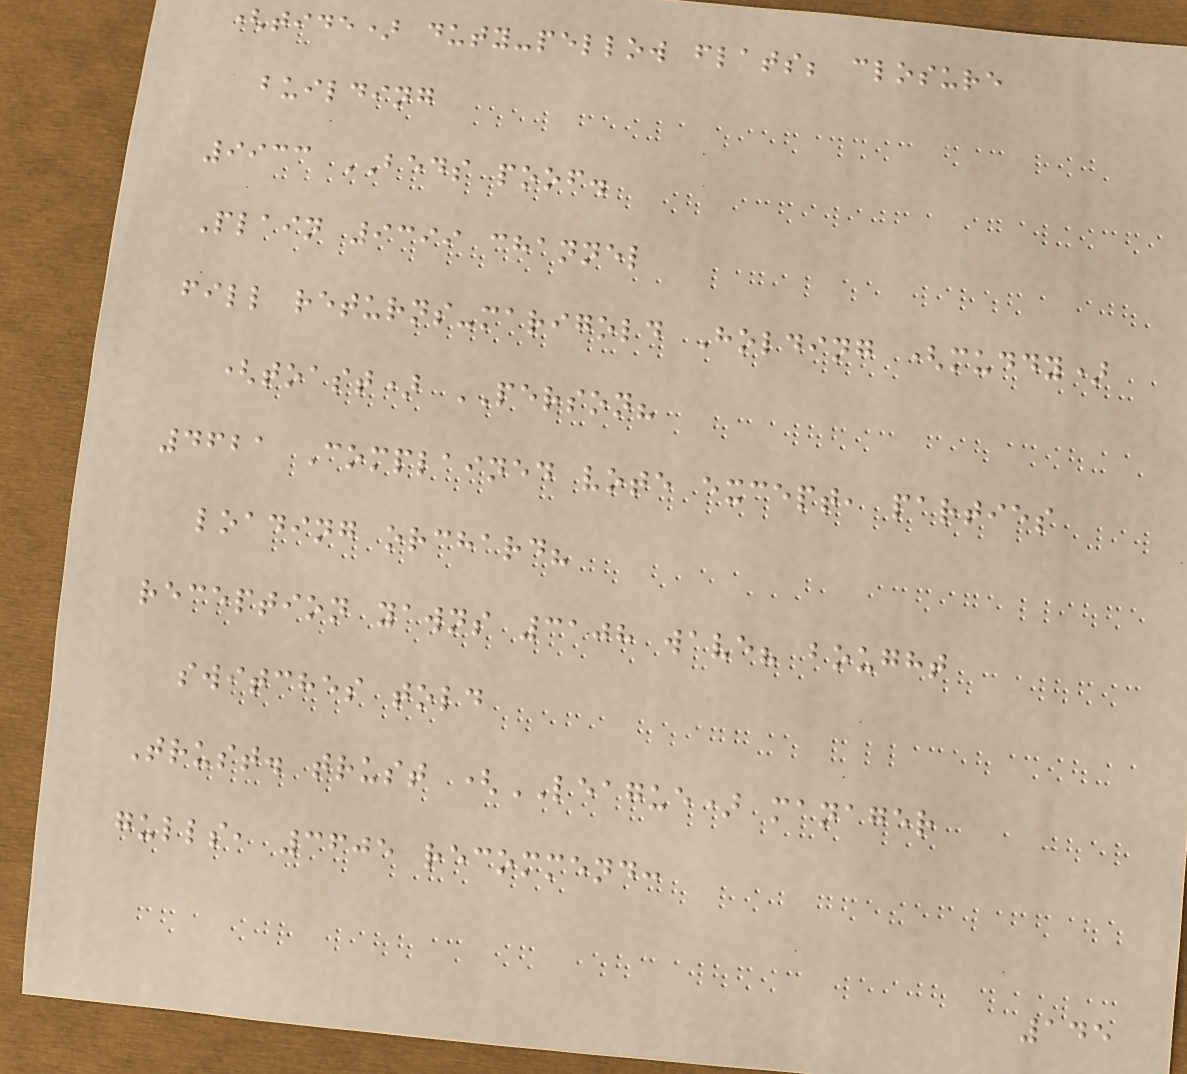(tide) duty-pellow flats; closure
building
9933 BEDS poof.
Plain 9399 channel
fill returns-marigold Holding (muddy)
(toast) PERSON?
4621 Complained vote except, parties
loading orchard?
reception yawns 3108 wave? bought
switches told
Trust. trust (LEAGUE) manager
gulls, 3605 recommend:
145
